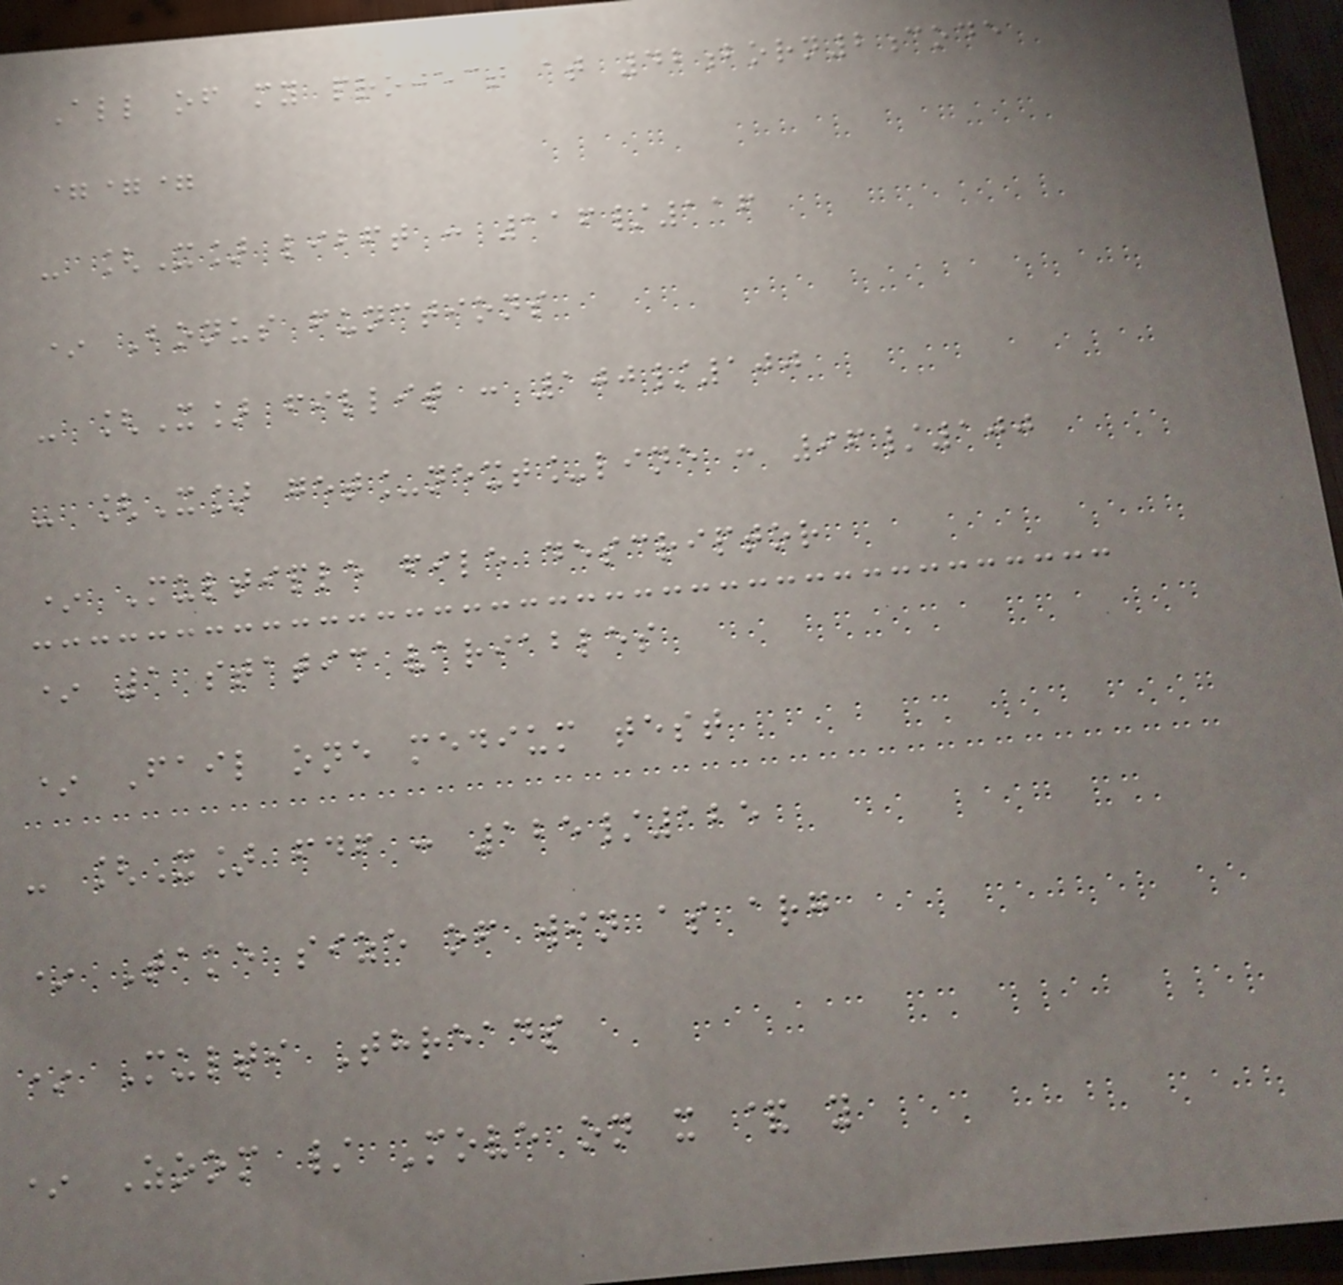All of my project at 42born2code
===
- [X] libft : 116/116
* Bonus functions
- [X] fillit : 100/100
- [X] get_next_line : 96/100
* Multiple file descriptor
* 1 static variables
* Fail one medium test
- [X] fdf : 125/125
* Take size of win as arg
* Multi Threads
* Zoom / Move on x & y
